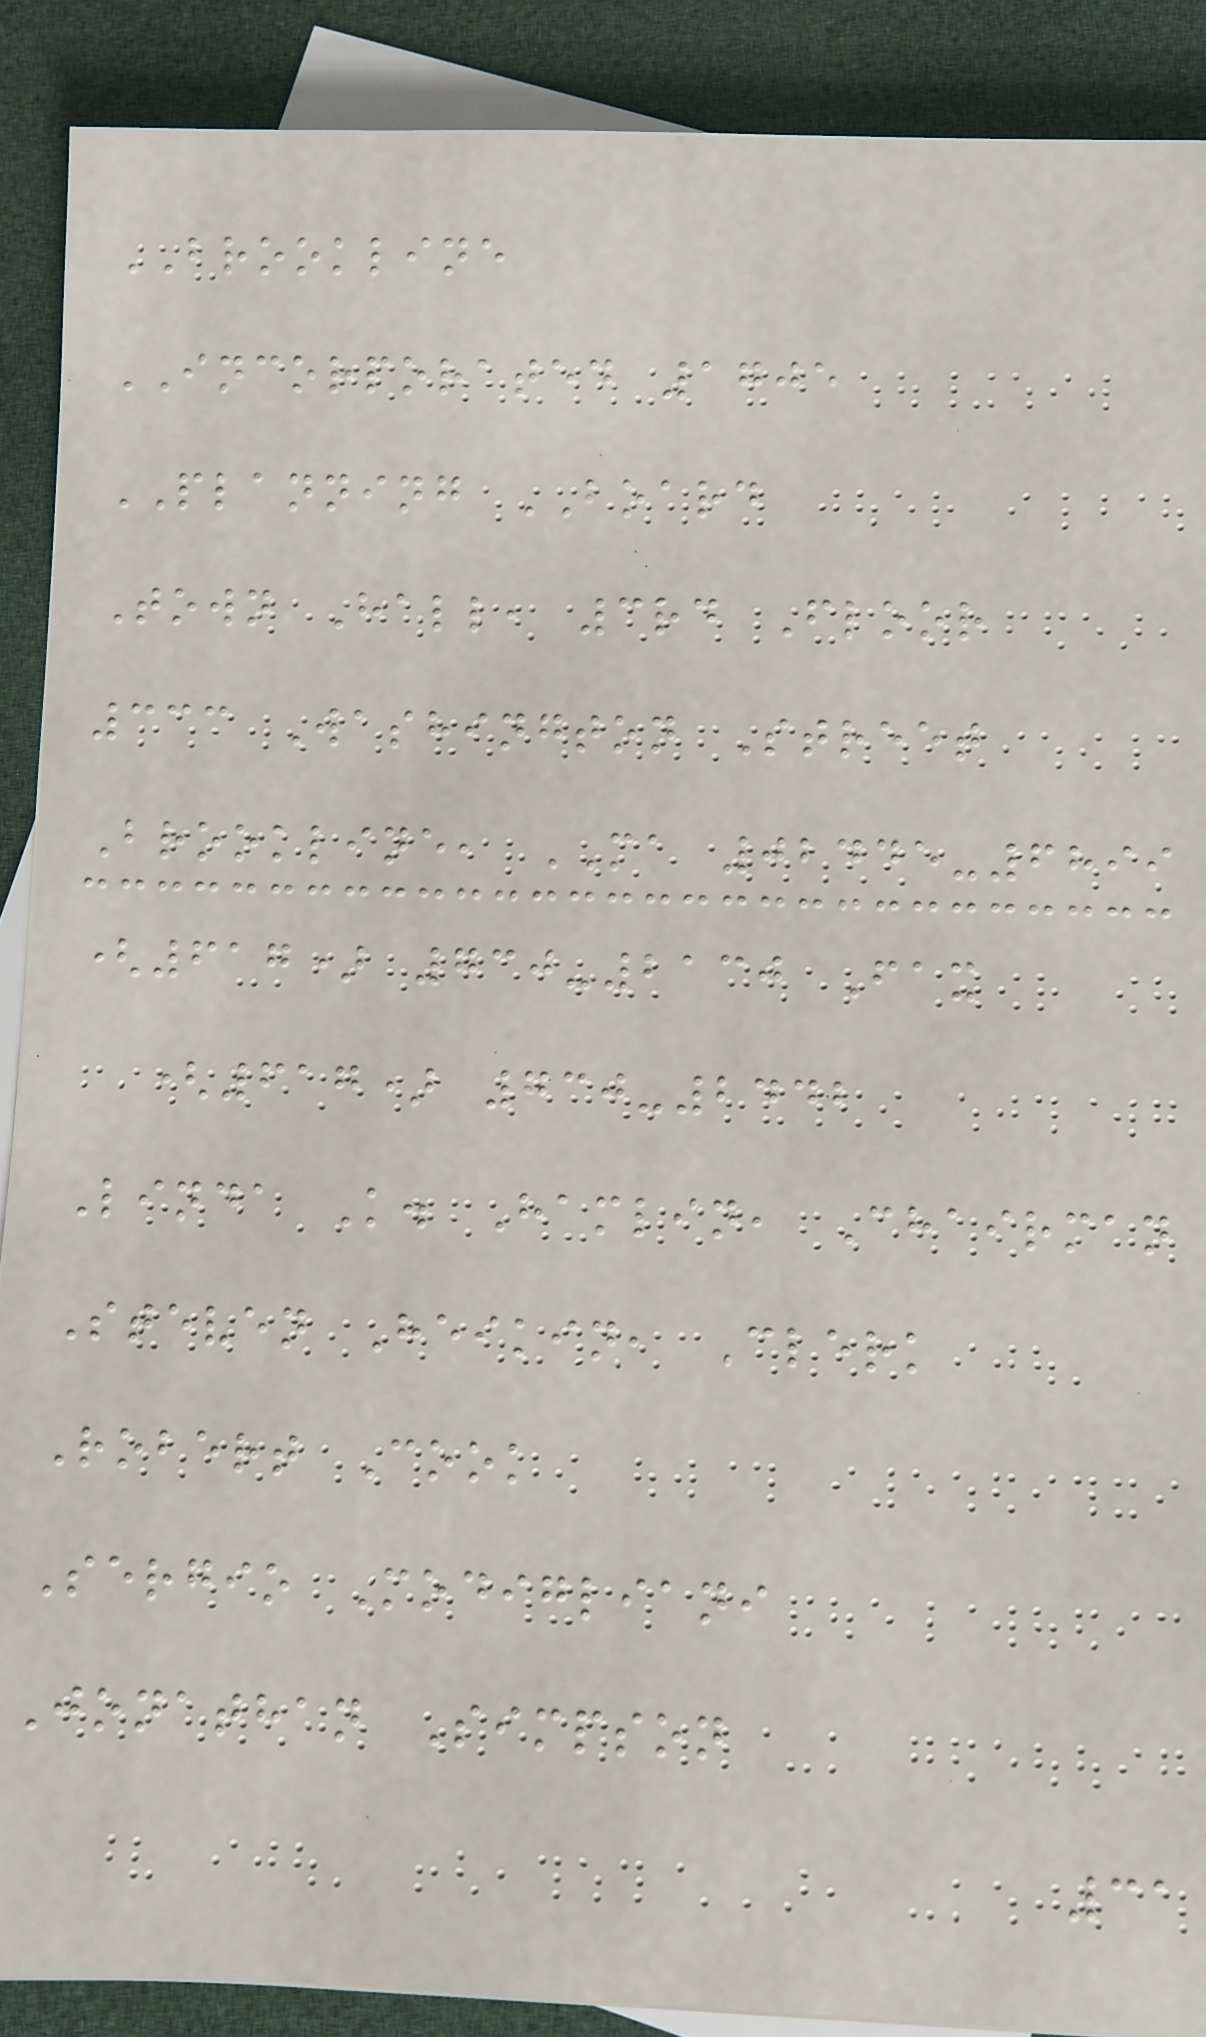BROOKLINE
INCORPORATED 1705
PLANNING BOARD
Town Hall, 3rd Floor
333 Washington Street
Brookline, MA 02445-6899
(617) 730-2130 Fax
(617) 730-2442
Linda K. Hamlin, Chairman
Steven Heikin, Clerk
Robert Cook
Sergio Modigliani
Jonathan Simpson
31
